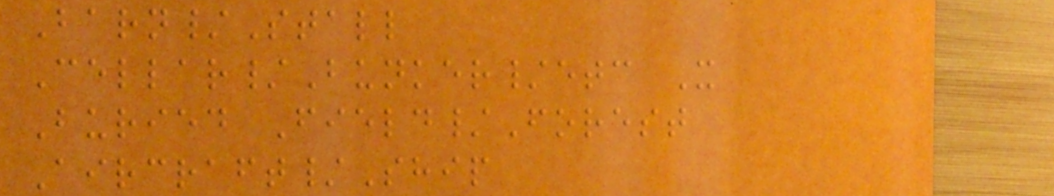Barn/Stall
Cellar/Bunker/etc X
Buried Field/Forest
Aircraft/Ship
